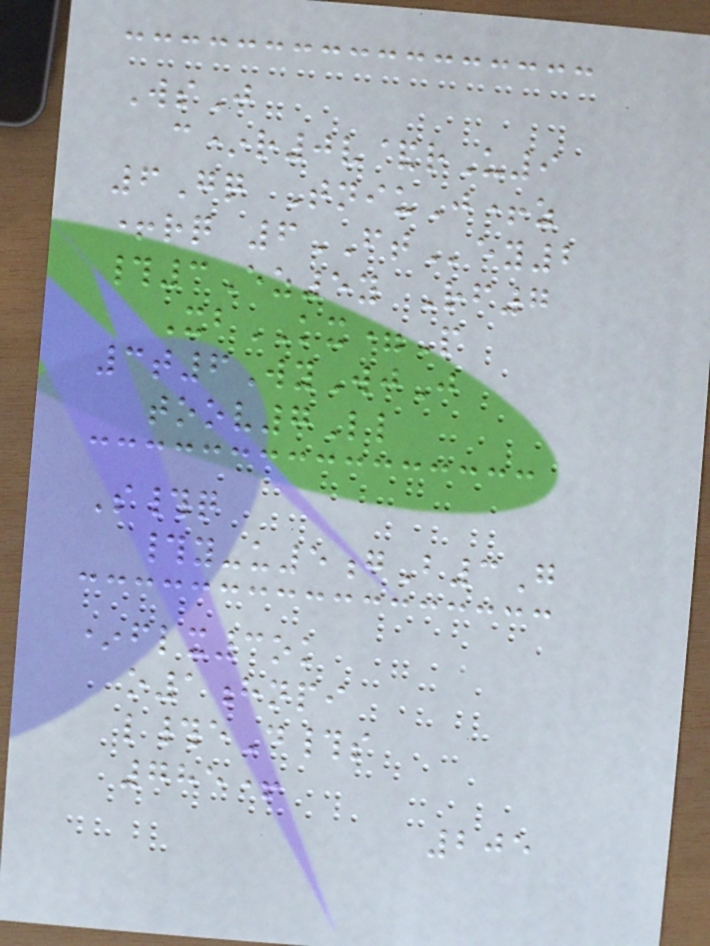WsJ
c*r0v&rU9
6Gq TniuJ+z
+rq 6FTey2
#3Ez5y Rf7
XbKX=P
3t6WyWjJ
toov7Ll
S#q
#y-u5gB3G
*flx3ok
o1hnpi
l#eD#s
785+
205
